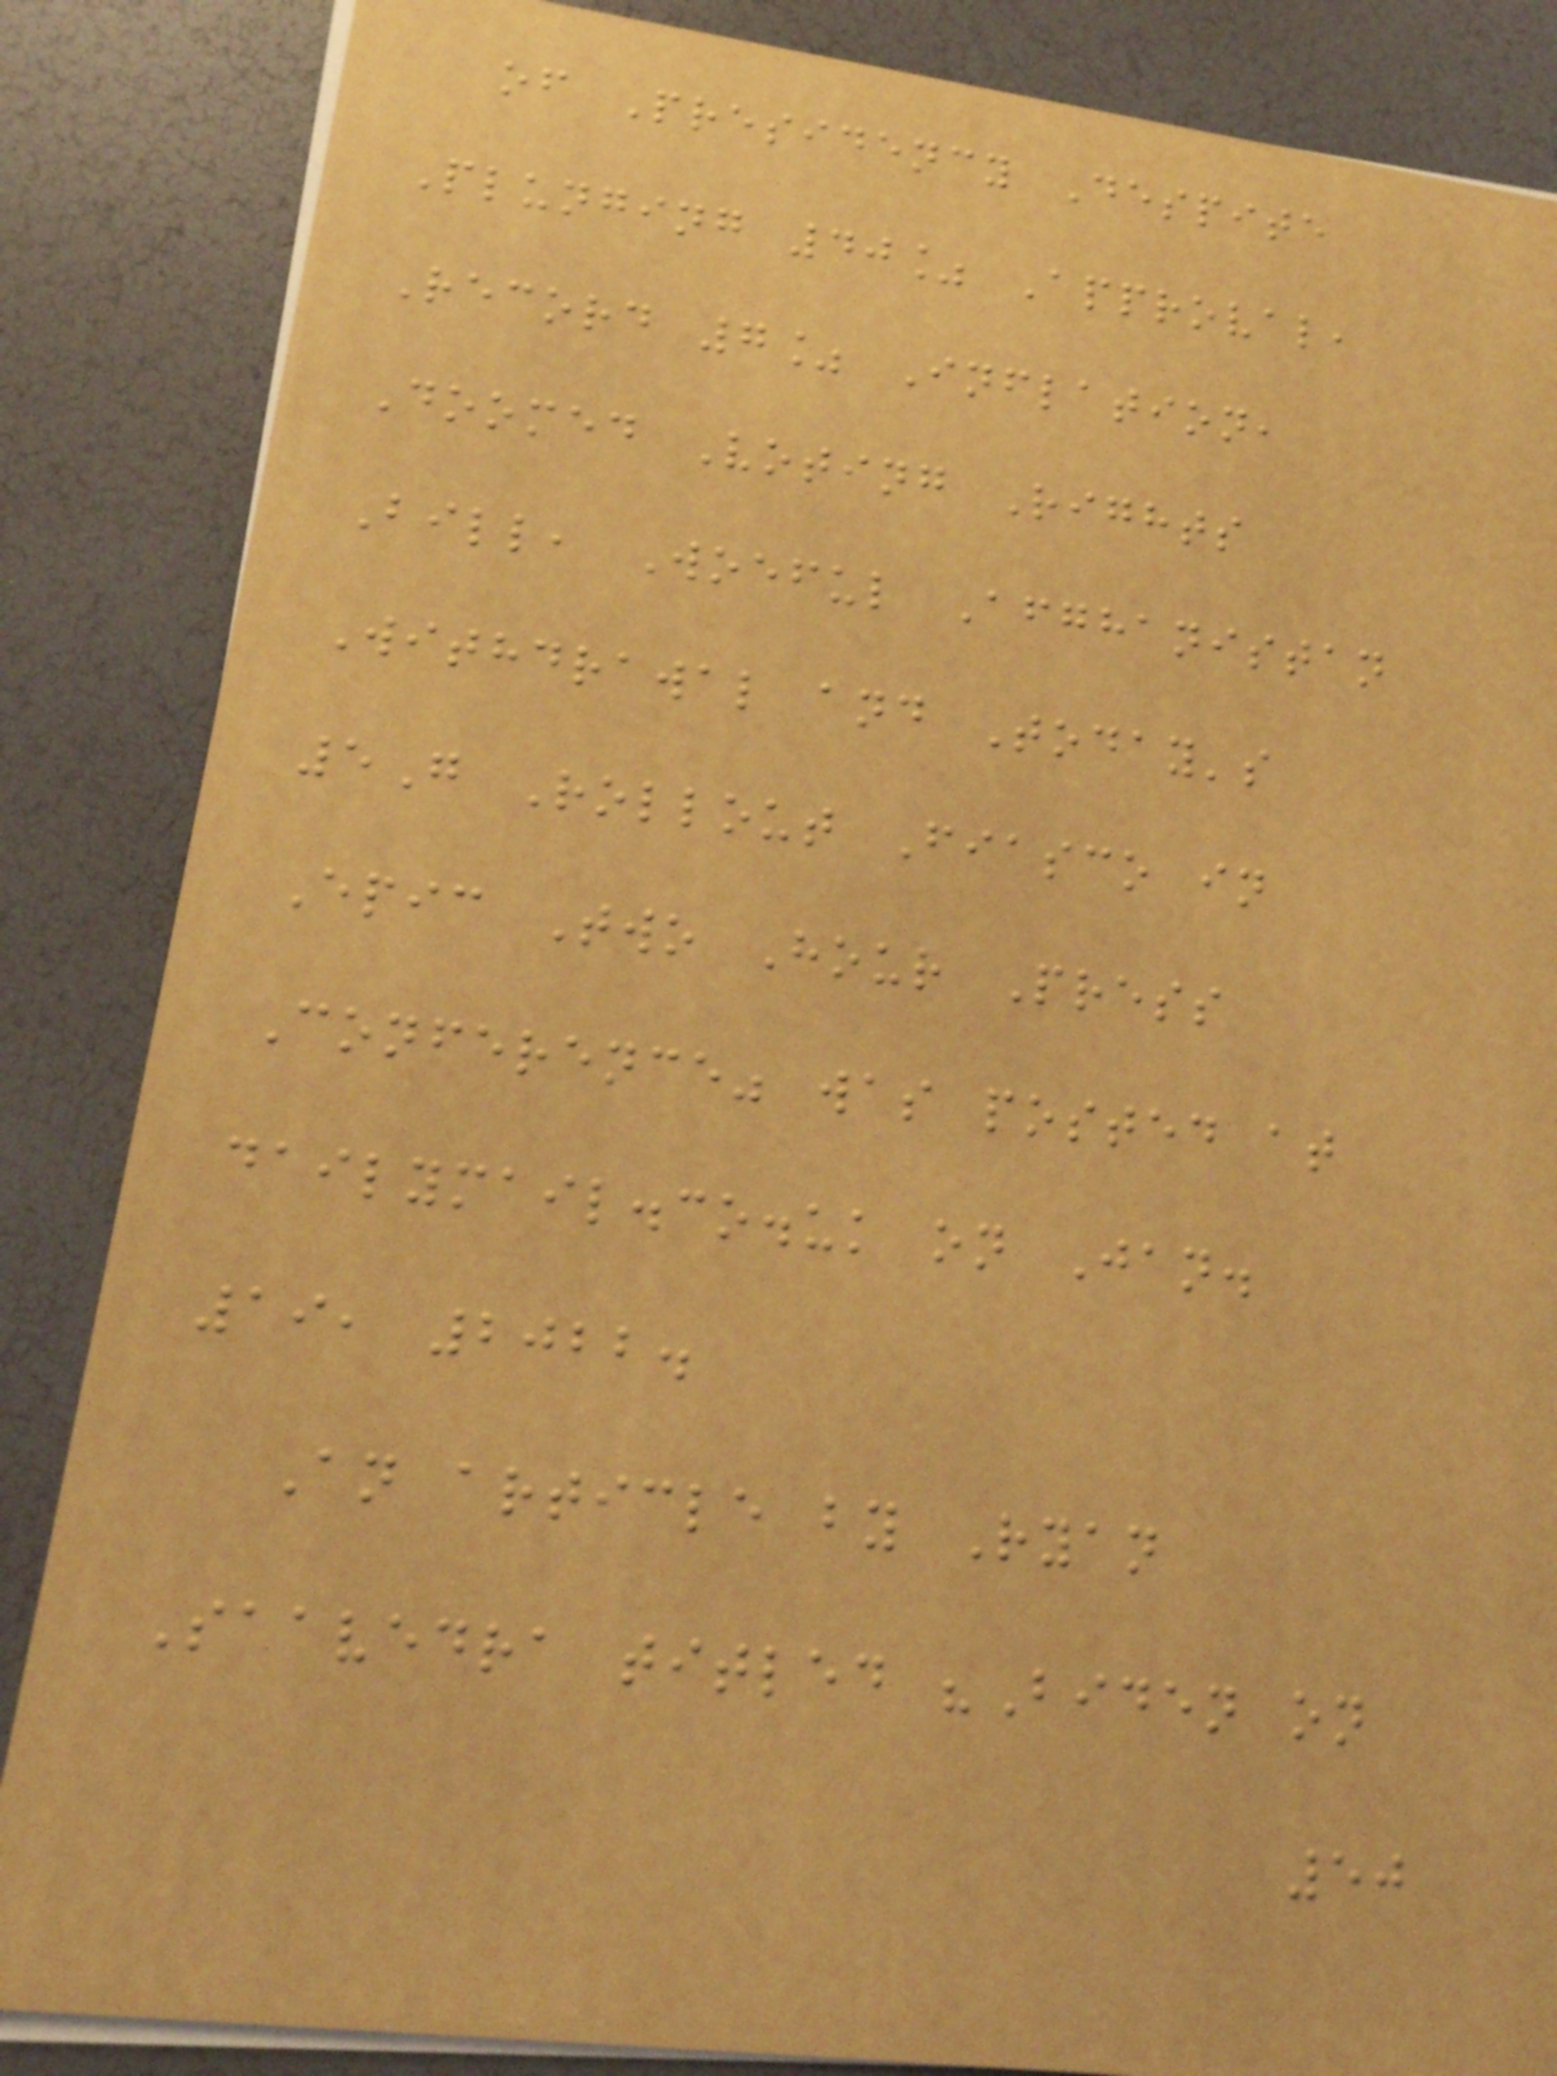of Presidency Despite
Plunging 40% Approval,
Record 7% Inflation,
Doomed Voting Rights
Bill, Woeful Afghanistan
Withdrawal and Today's
5G Rollout Fiasco in
Epic Two Hour Press
Conference" was posted at
dailymail.co.uk on Jan.
19, 2022.
An article by Ryan
Saavedra titled "Biden on
50
